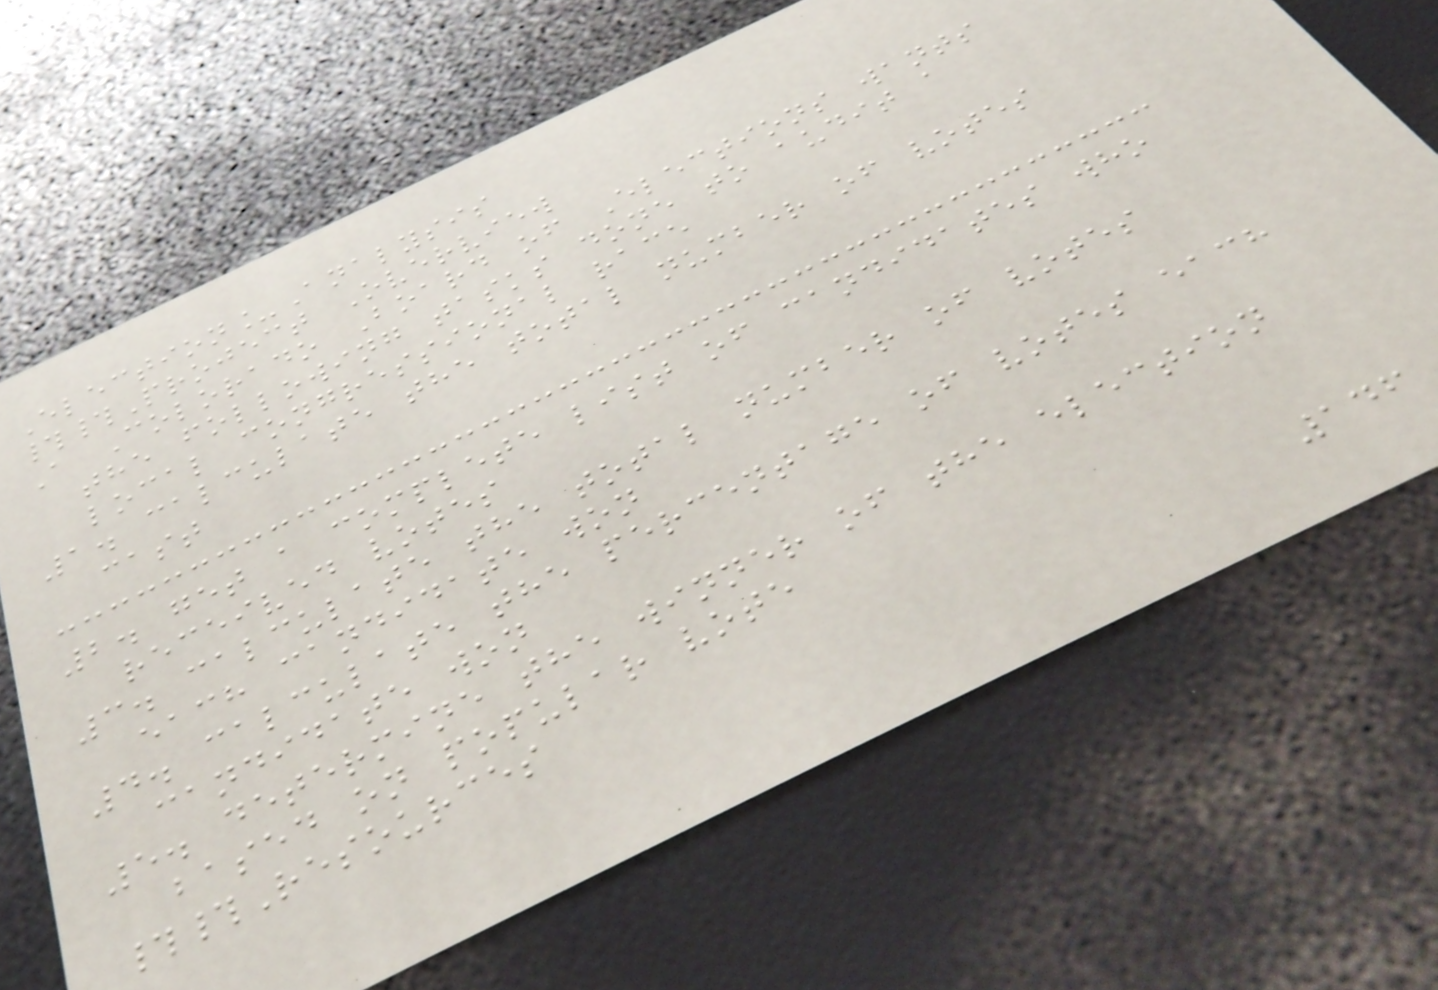Election_Analysis
##Project Overview
A Colorado Board of Elections wants
the following tasks done to audit a
local congressional race
1. calculate the total number of votes
cast
2. get a complete list of candidates who
received votes
3. calculate the total number of votes
each candidate won
4. calculate the percentage of votes each
candidate won
5. determine the winner of the election
based on popular vote
##Resources
146
